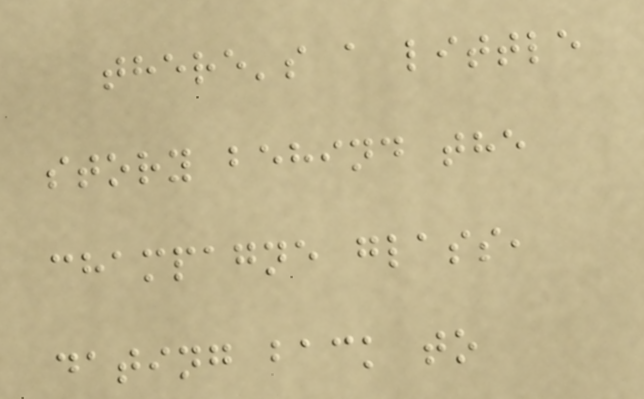there's a little
story behind the
champagne glass,
dating back to
